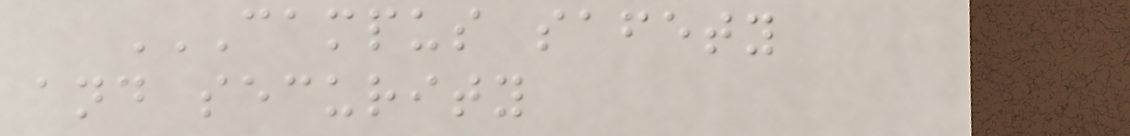CAMPUS SAFETY
AND SECURITY
